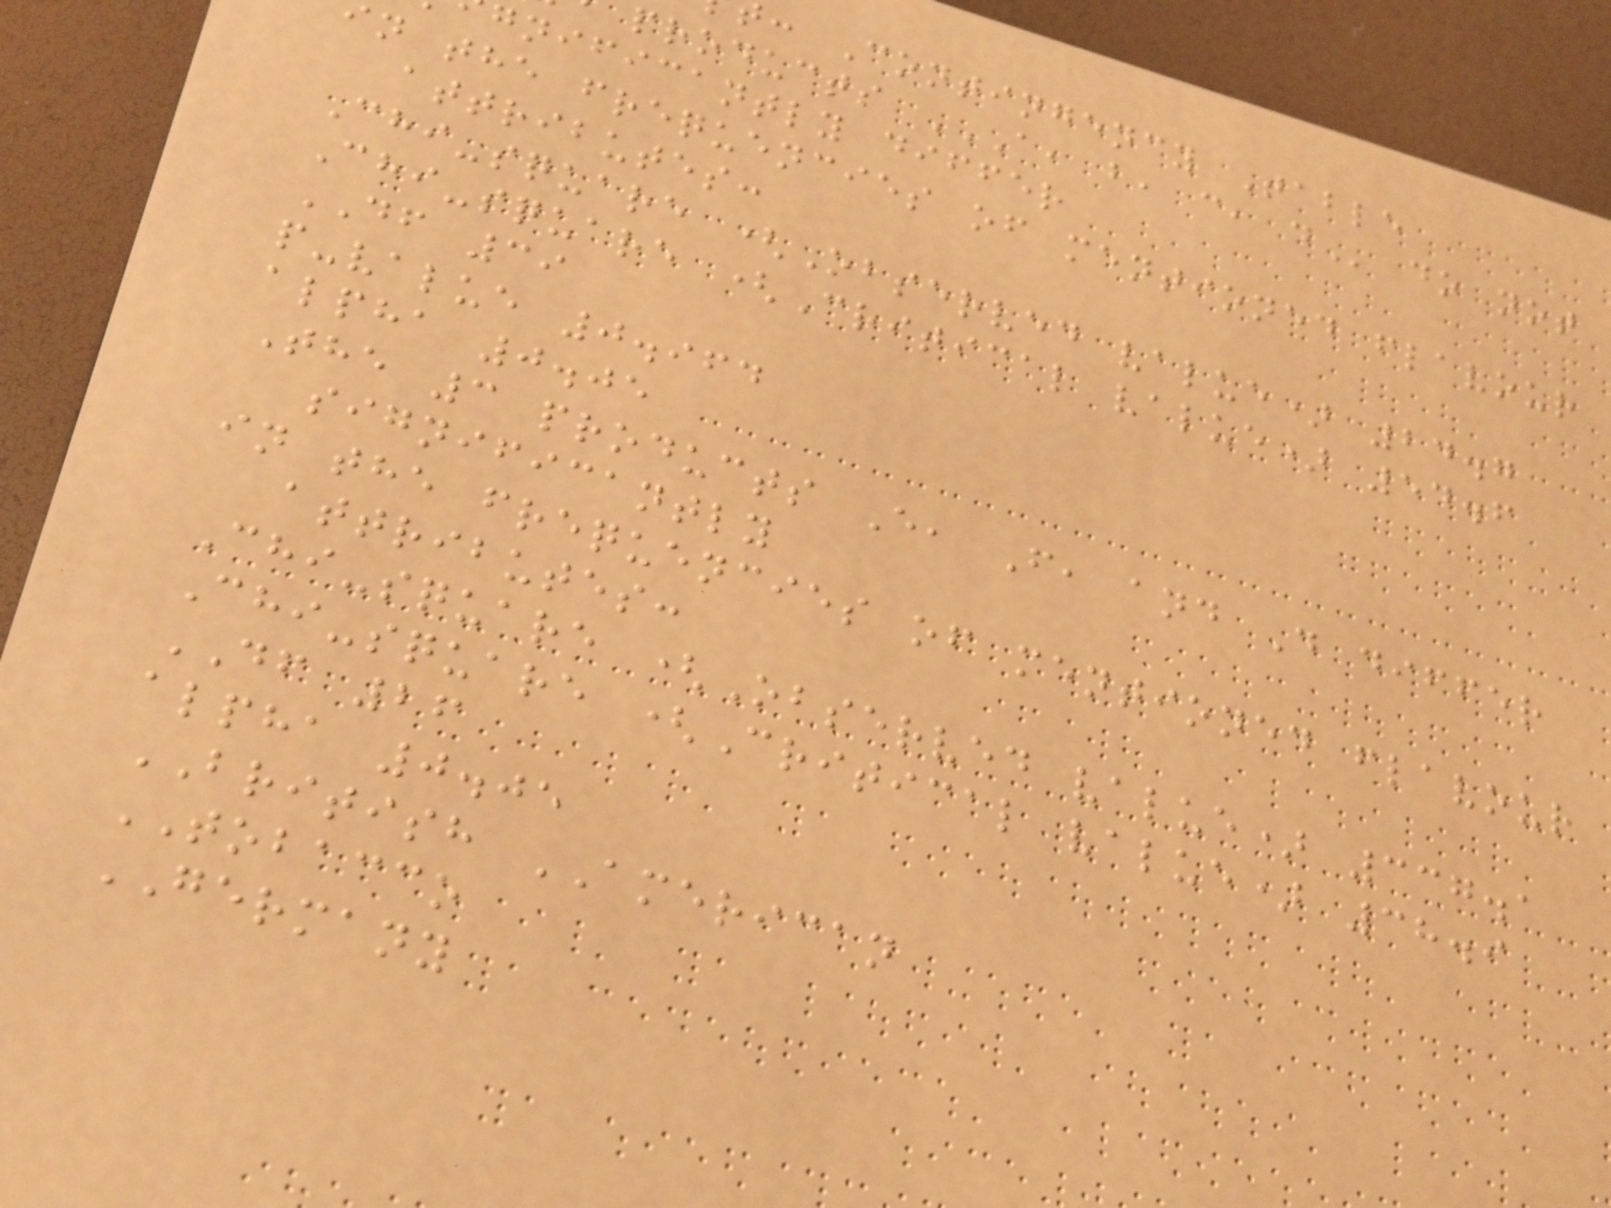: Contingency Table
products A, B, C, D do not
gnificantly differ
n the frequencies of mentioned flavour
attributes:
Chi-square (Observed value) 24.7
Chi-square (Critical value) 54.6
DF 39
p-value 0.964
alpha 0.05
The 3 products E, F, and D differ
significantly
in the frequencies of mentioned flavour
attributes:
Chi-square (Observed value) 337.1
Chi-square (Critical value) 38.9
DF 26
alpha 0.05
BRITISH AMERICAN
TOBACCO
GERMANY
